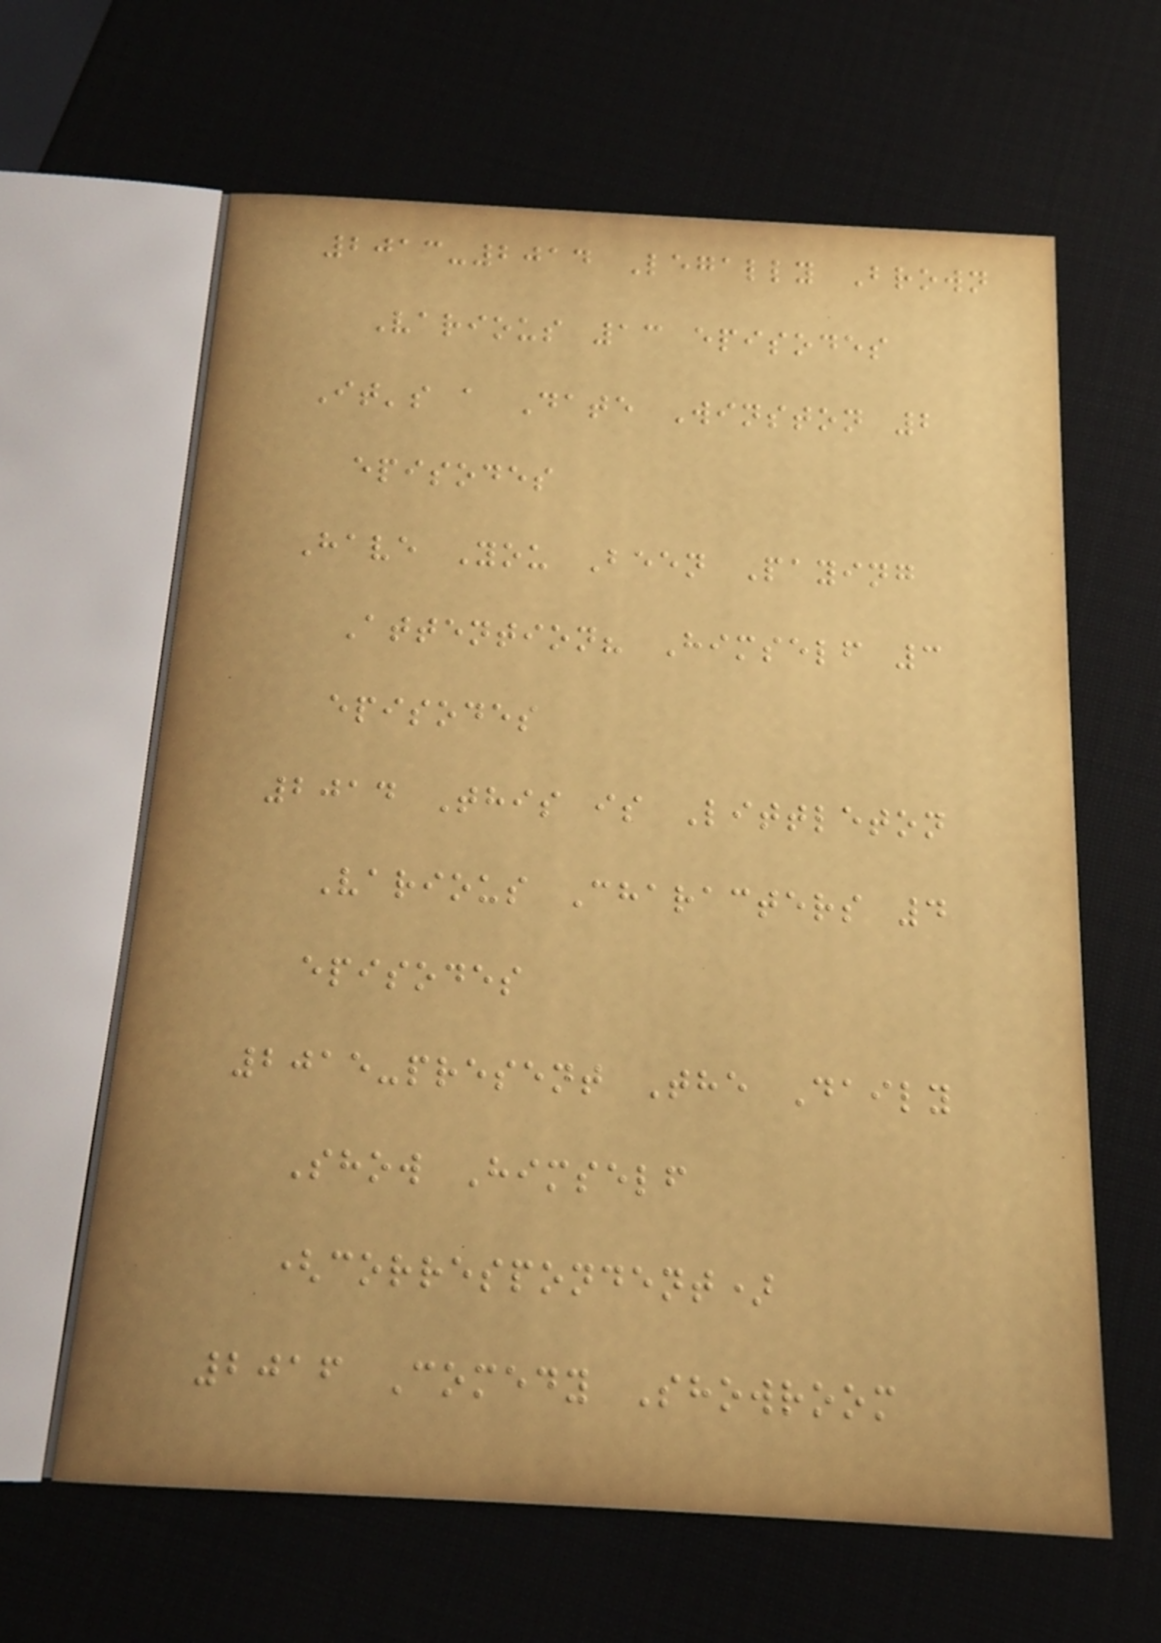2013-2014 Legally Brown
Various 13 episodes
It's a Date Winston 2
episodes
Have You Been Paying
Attention? Himself 3
episodes
2014 This is Littleton
Various Characters 4
episodes
2015-present The Daily
Show Himself
(correspondent)
2016 Comedy Showroom
